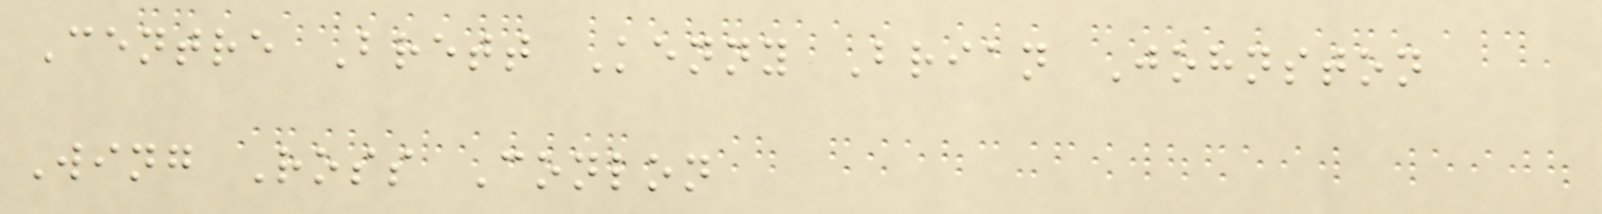Centre Brett Kenny Brian Johnston
Wing Ross Conlon
